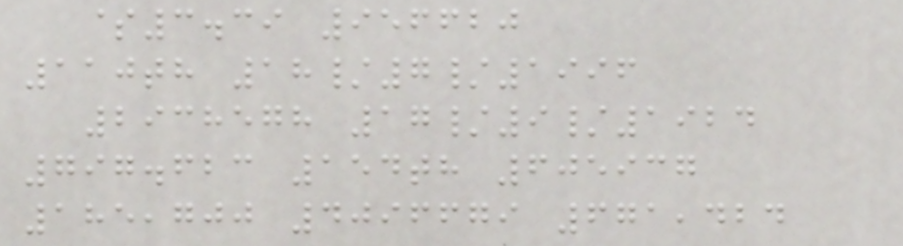$3.39 956620
110th 18/7/1996
2938578 17/9/1924
797.623 154th 605937
185,700 4096679 671,424
